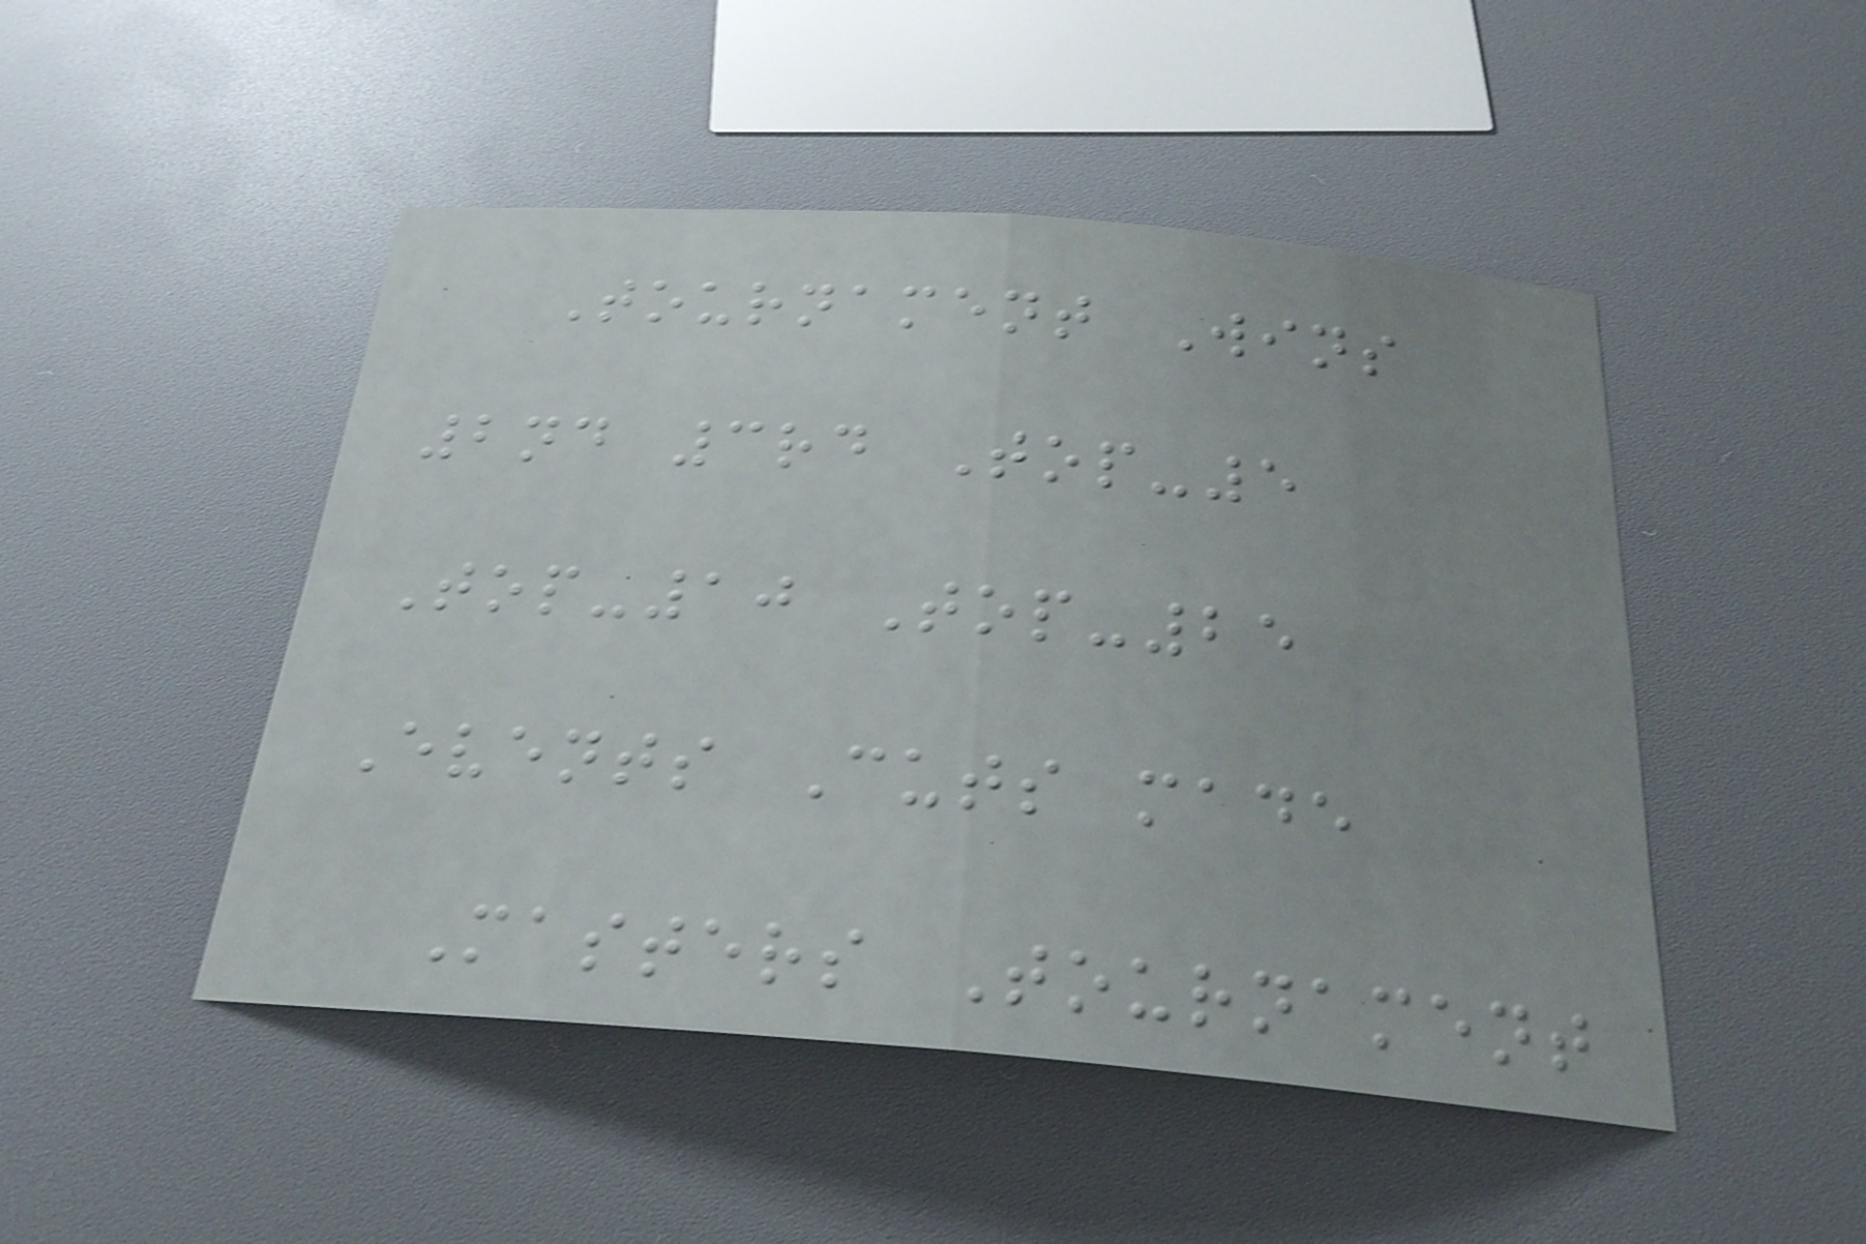Tournament Wins
2nd 3rd Top-5
Top-10 Top-25
Events Cuts made
Masters Tournament
